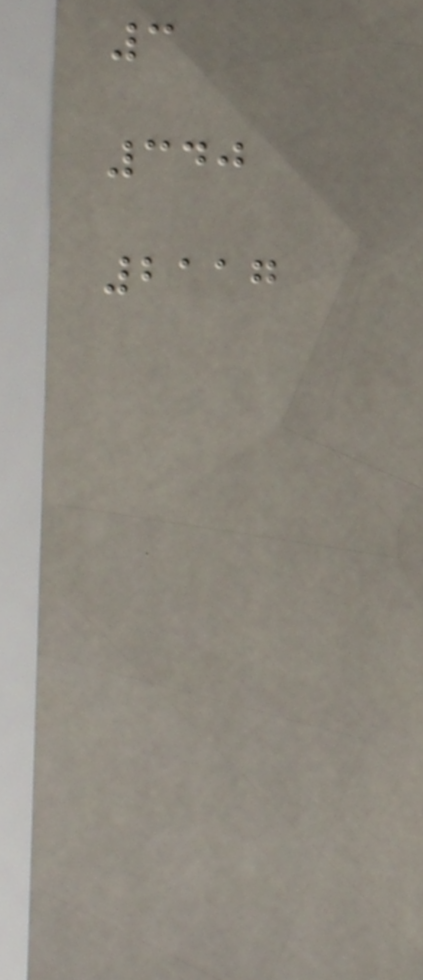3
340
2117
